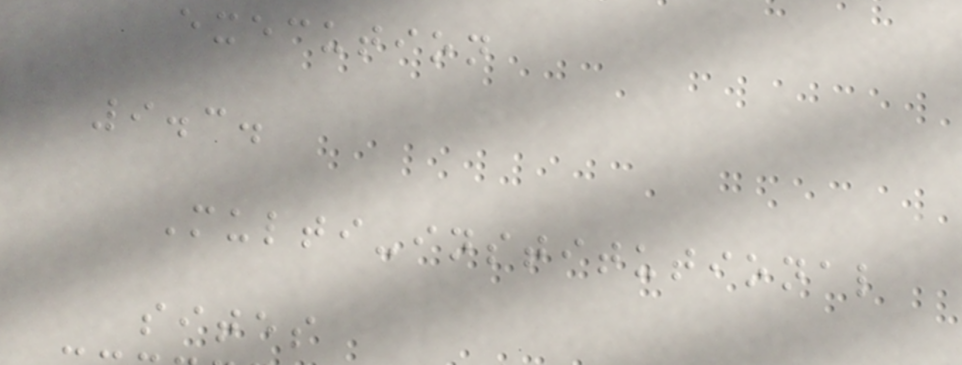execution
9.3.
Multi-institutional
sites
